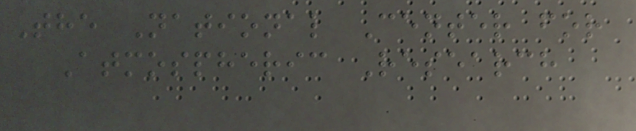The National Center for
Atmospheric Research
